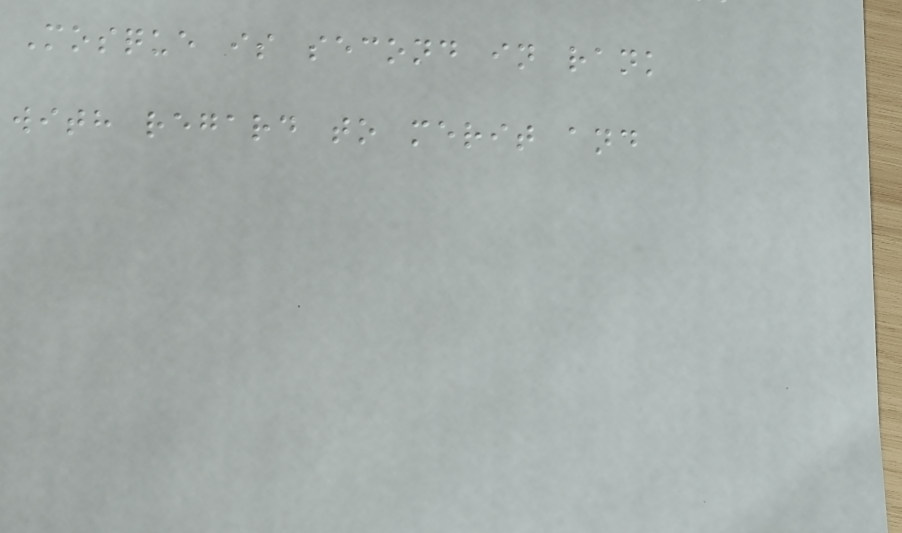Mosque is second in rank
with regard to merit and
